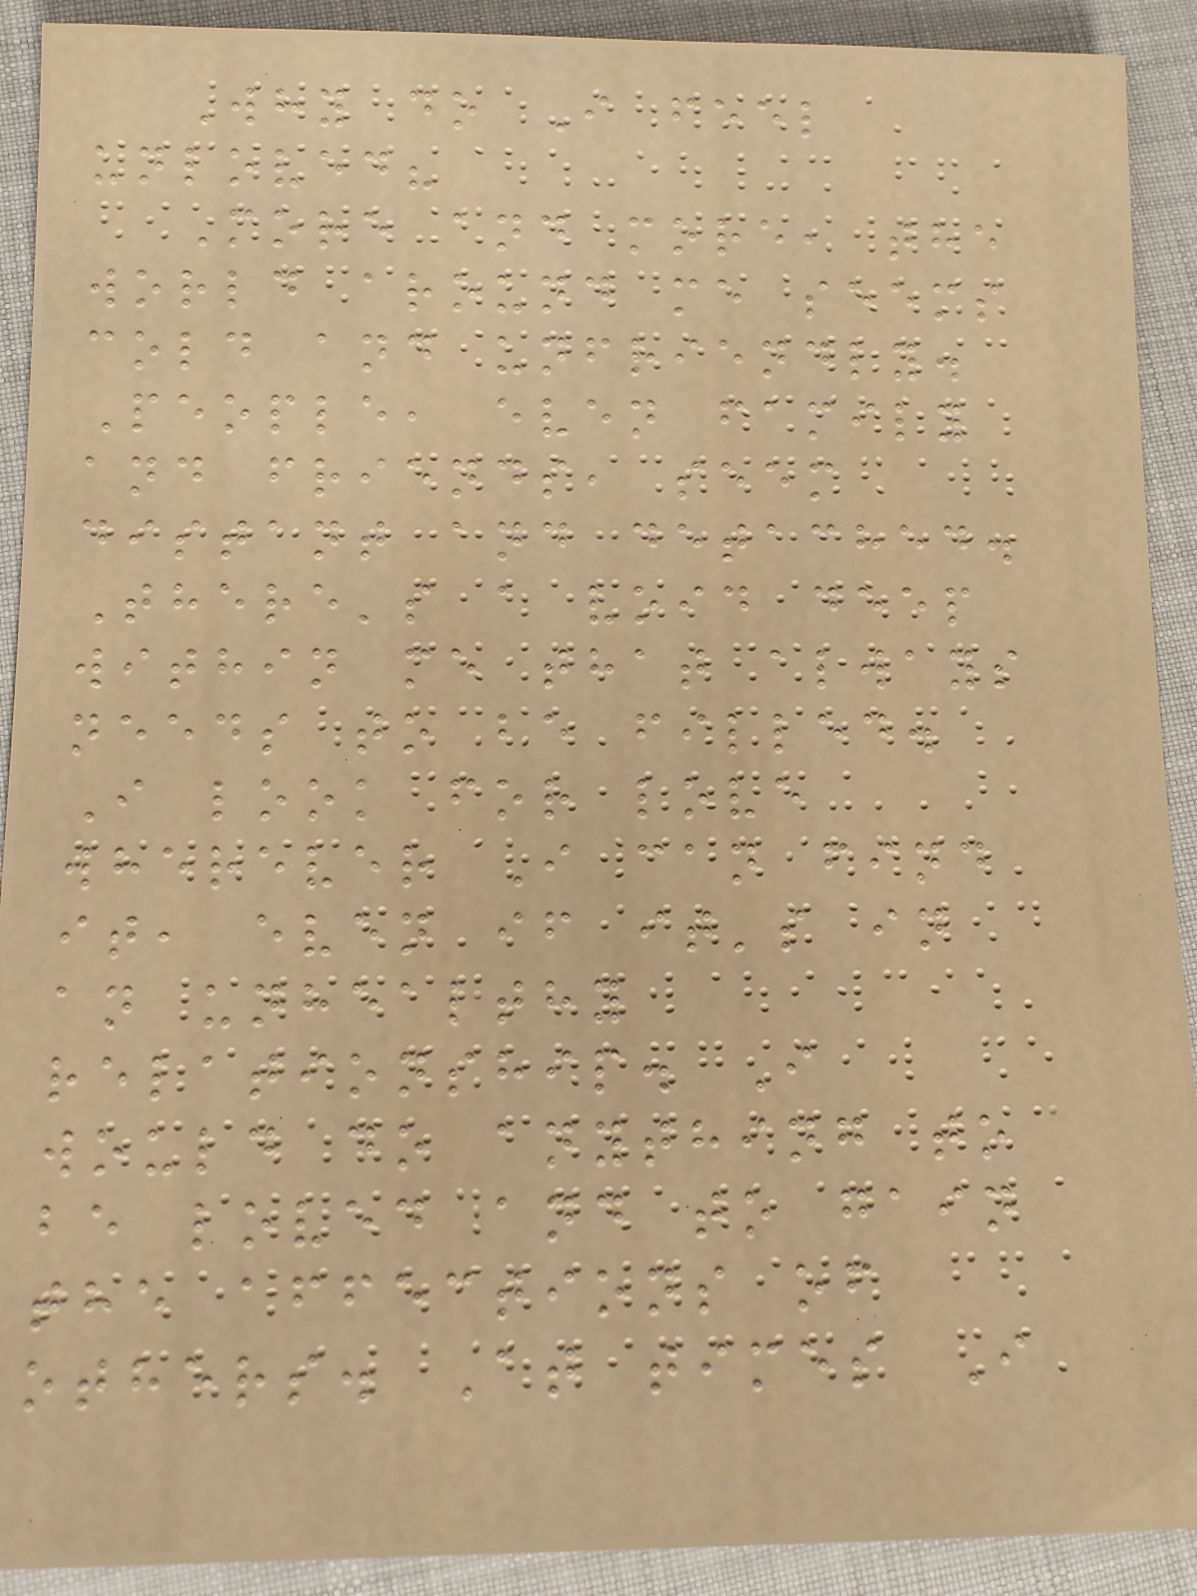Why do I feel
unloved?
More and more, the
world around me seems
cold and unfriendly.
People, even family
and friends, seem
distant and detached.
There's a void deep
within me that always
needs to be filled.
I look for love
wherever I can find
it, even if it's in
an unhealthy
relationship. I
would do anything to
be loved and to gain
the affections of
others. At times I
